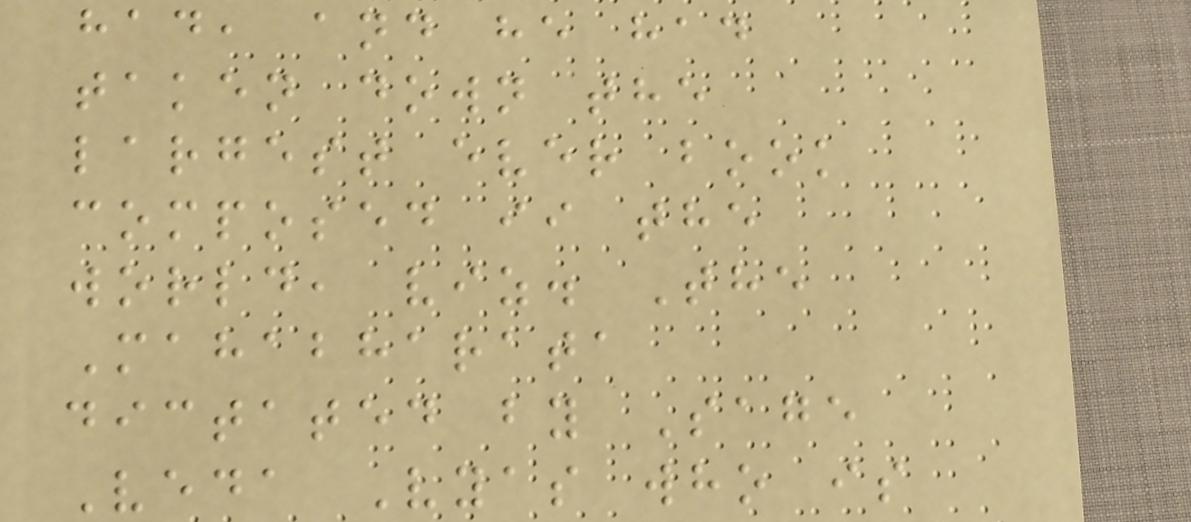had, and he had
taken down the
largest ever book
composed ii the
world, viz. The
Mahabharata
dictated by Sage
Veda Vyas who is
